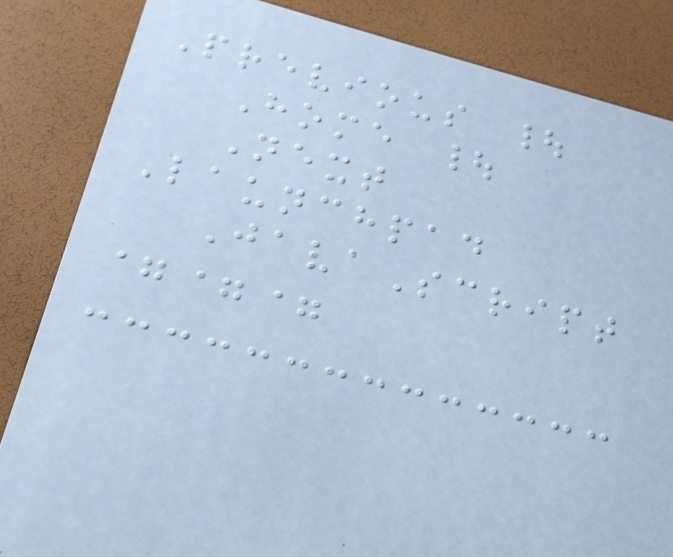Previous |
Home |
Next
Launchpad
JavaScript
===
